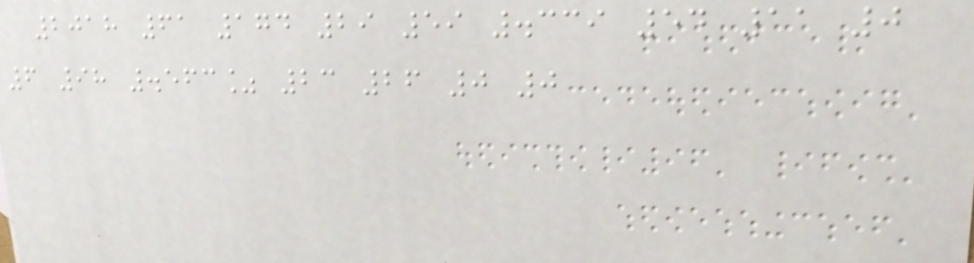2018 61 174 29 59 .339 54 11 0
6 98 .563% 23 26 0 0
